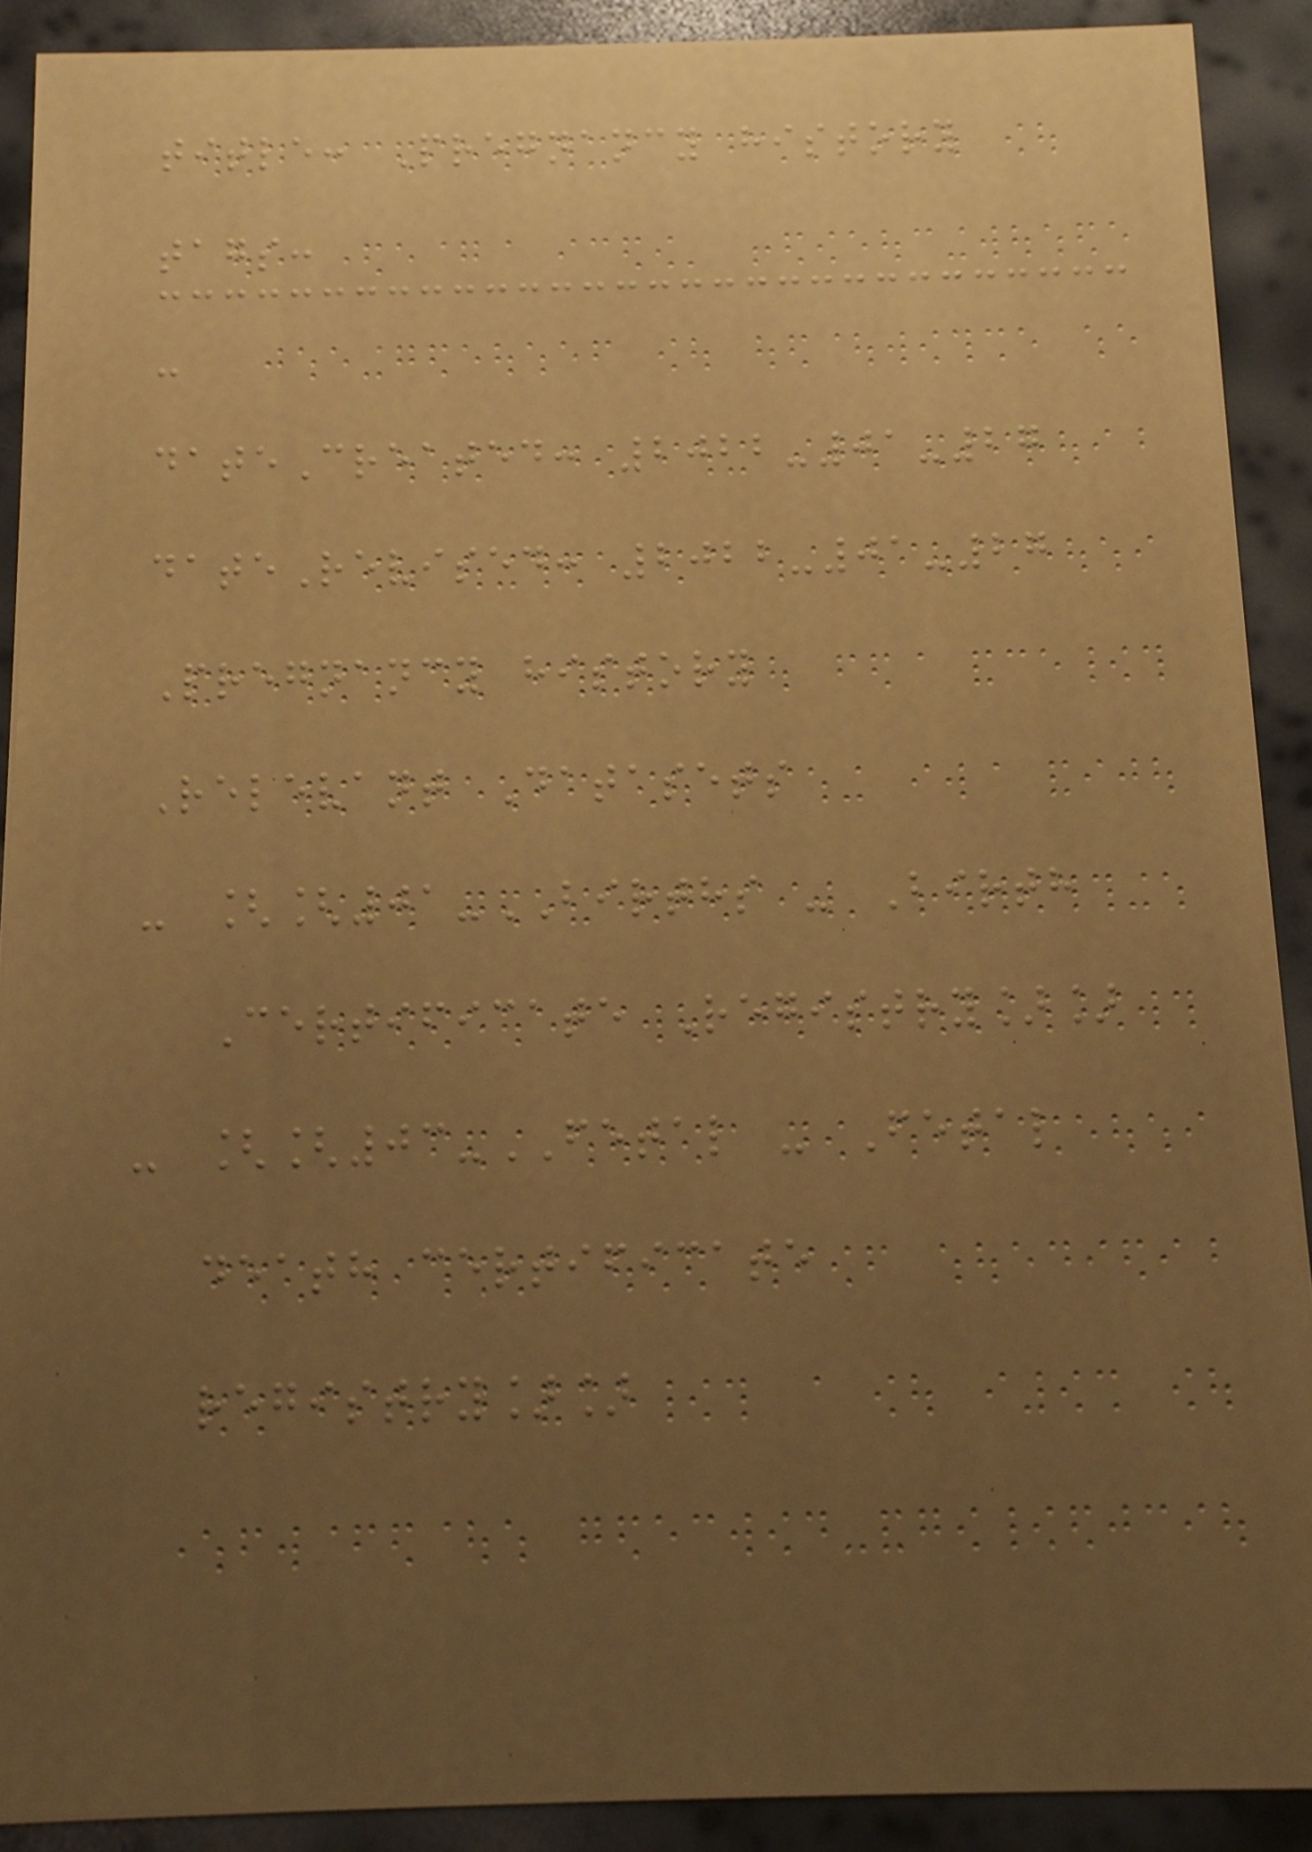title: Pregnancy history
tags:
-
dateCreated: 2022-01-27
dateRevised: 2022-01-27
Pregnancy history
Relevant Datasets
- [[01-BIRTHS - Birth
Certificate Registry]]
- [[03-FETAL - Fetal
death certificate
registry]]
